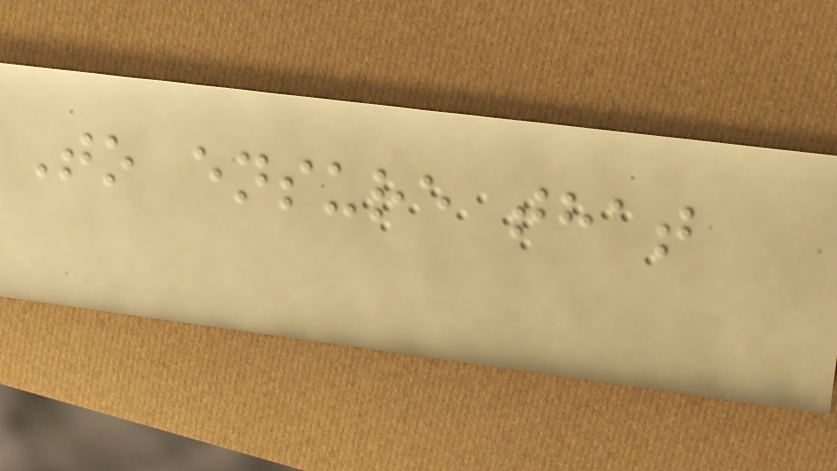To ensure that
